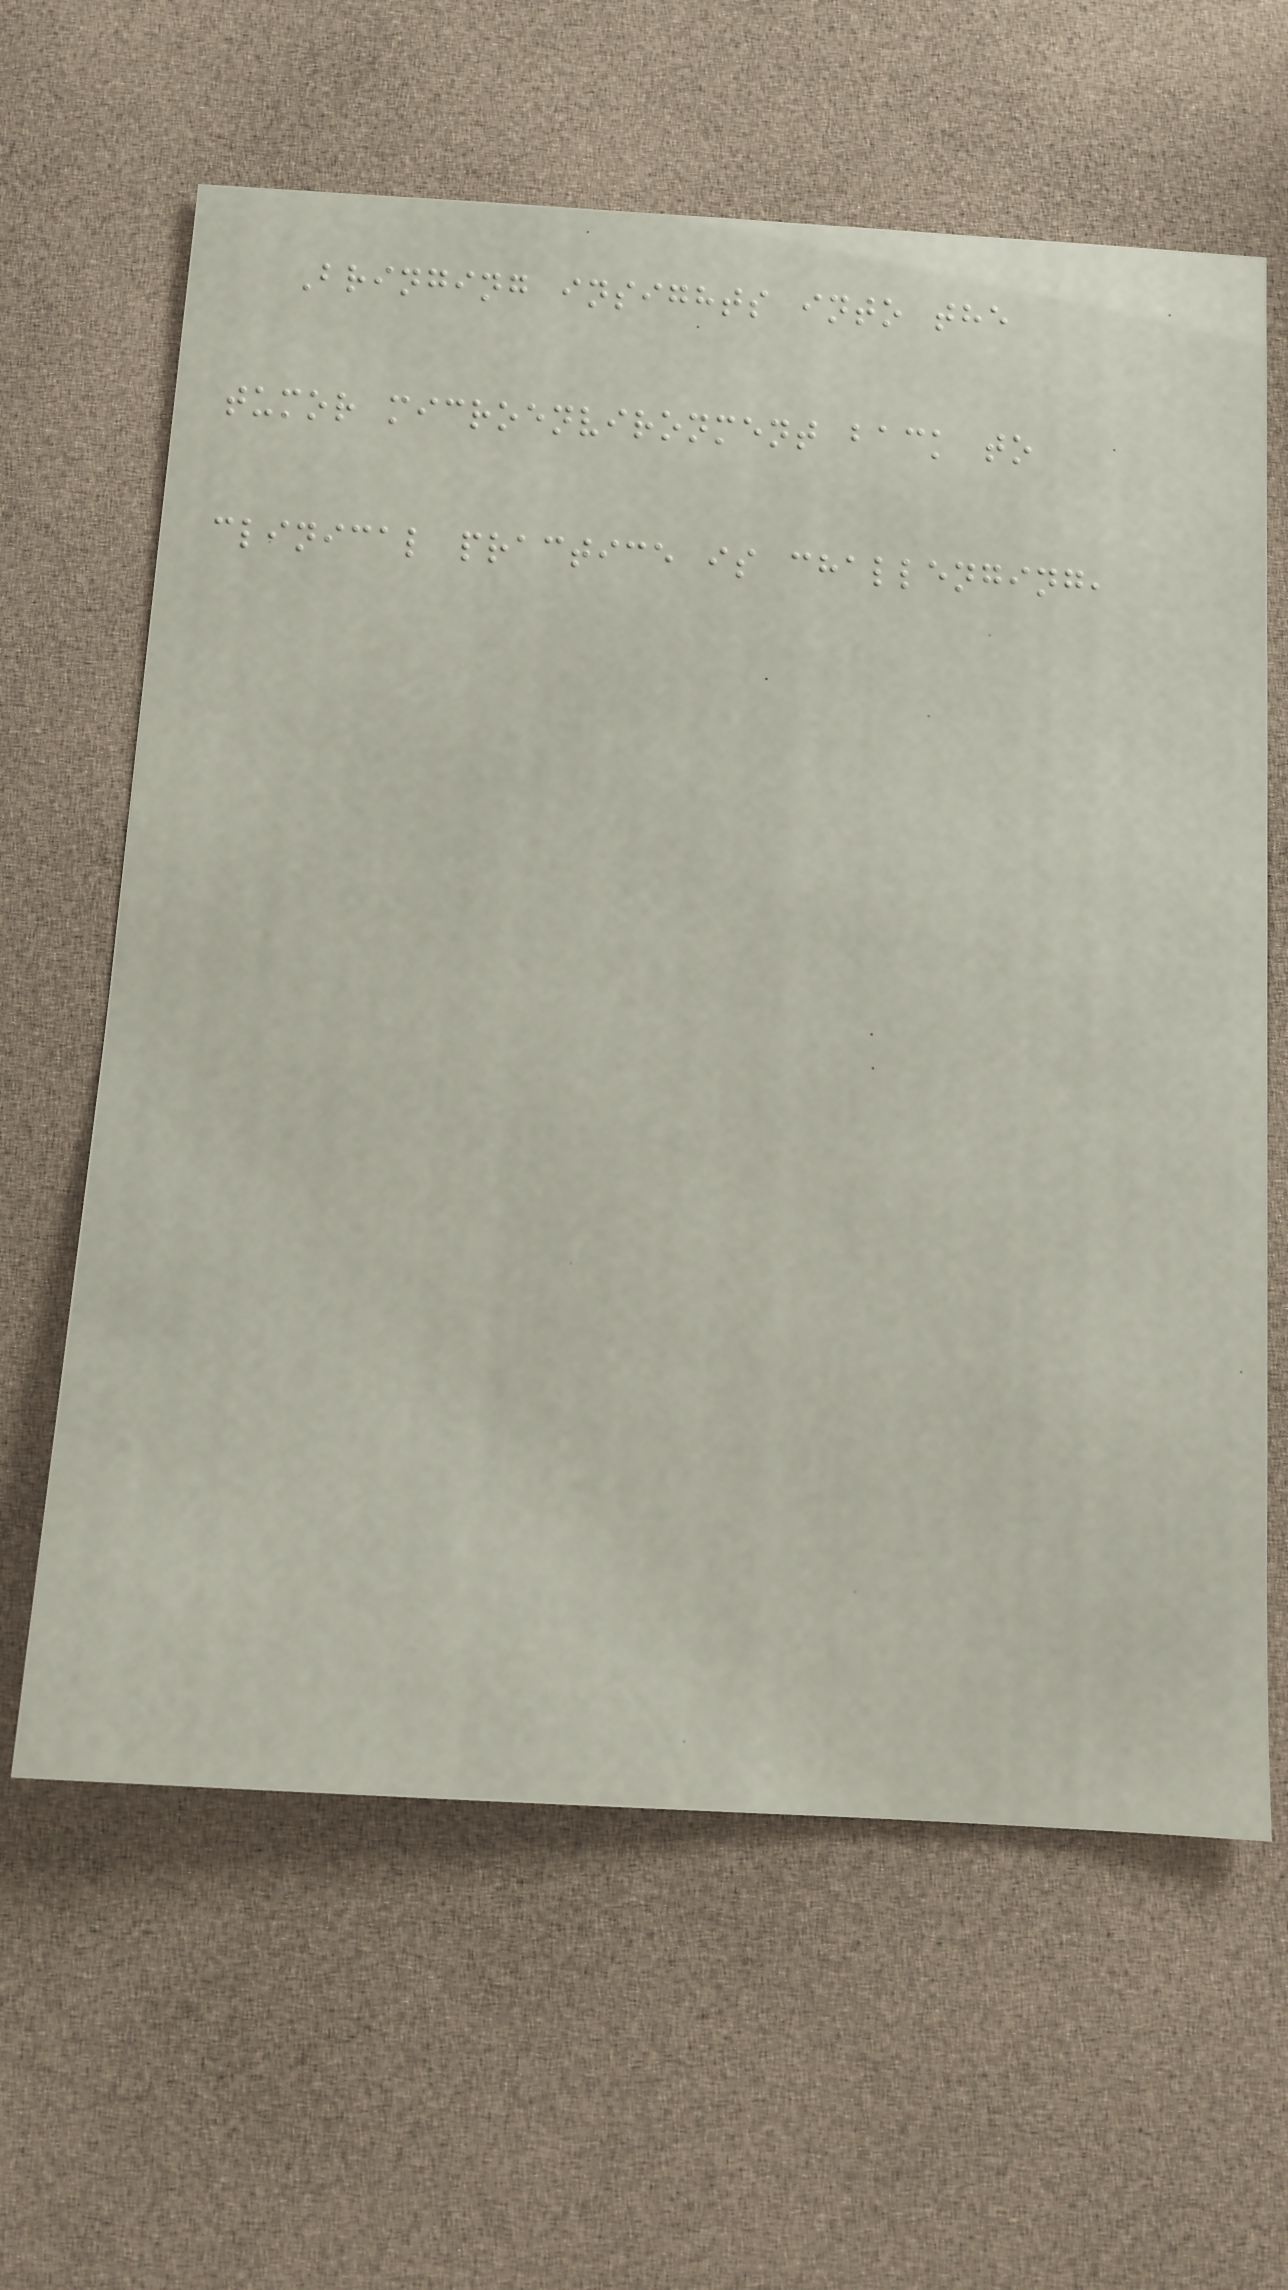Bringing insights into the
tumor microenvironment back to
clinical practice is challenging,
